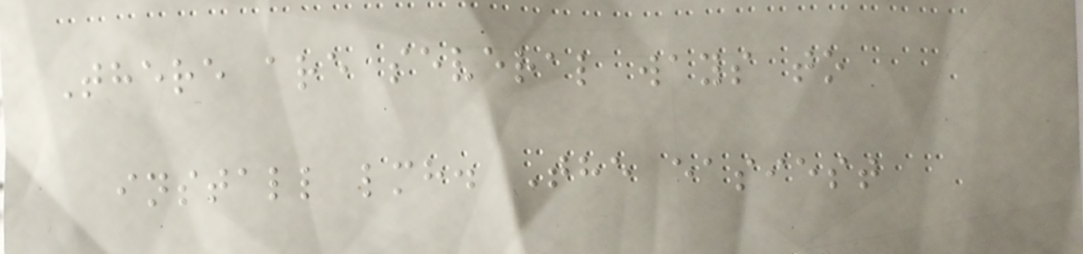There are several ways to
install lmh. The easiest
